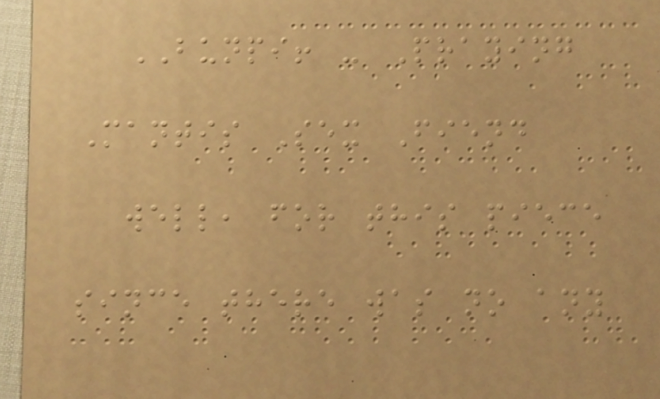BUNPI! - Praying
Mantis Sex Fiend
well, for this piece
since there was no any
